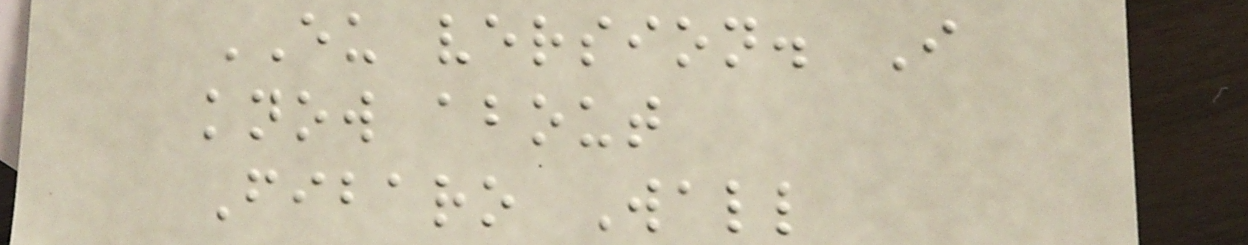EU version. I
know about
Fibaro Wall
